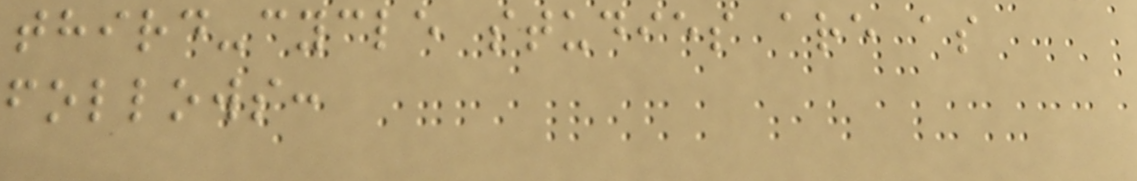third-cycle studies are as
follows:
